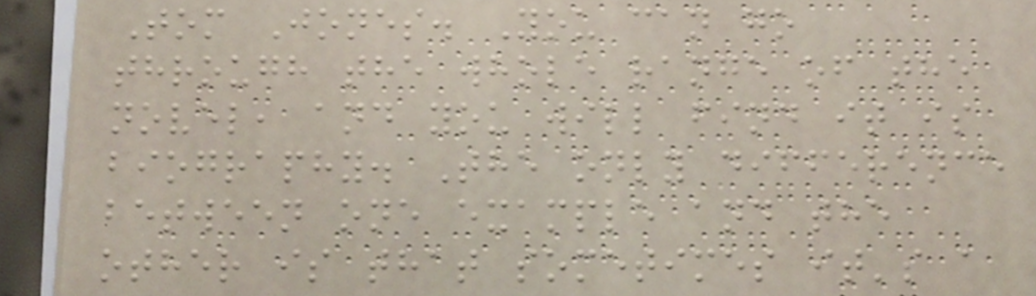Tom Jones. You can go
through the whole range of the
novel, and you will find it is
biography. The only difference
between one example and the
other is that sometimes it's a
